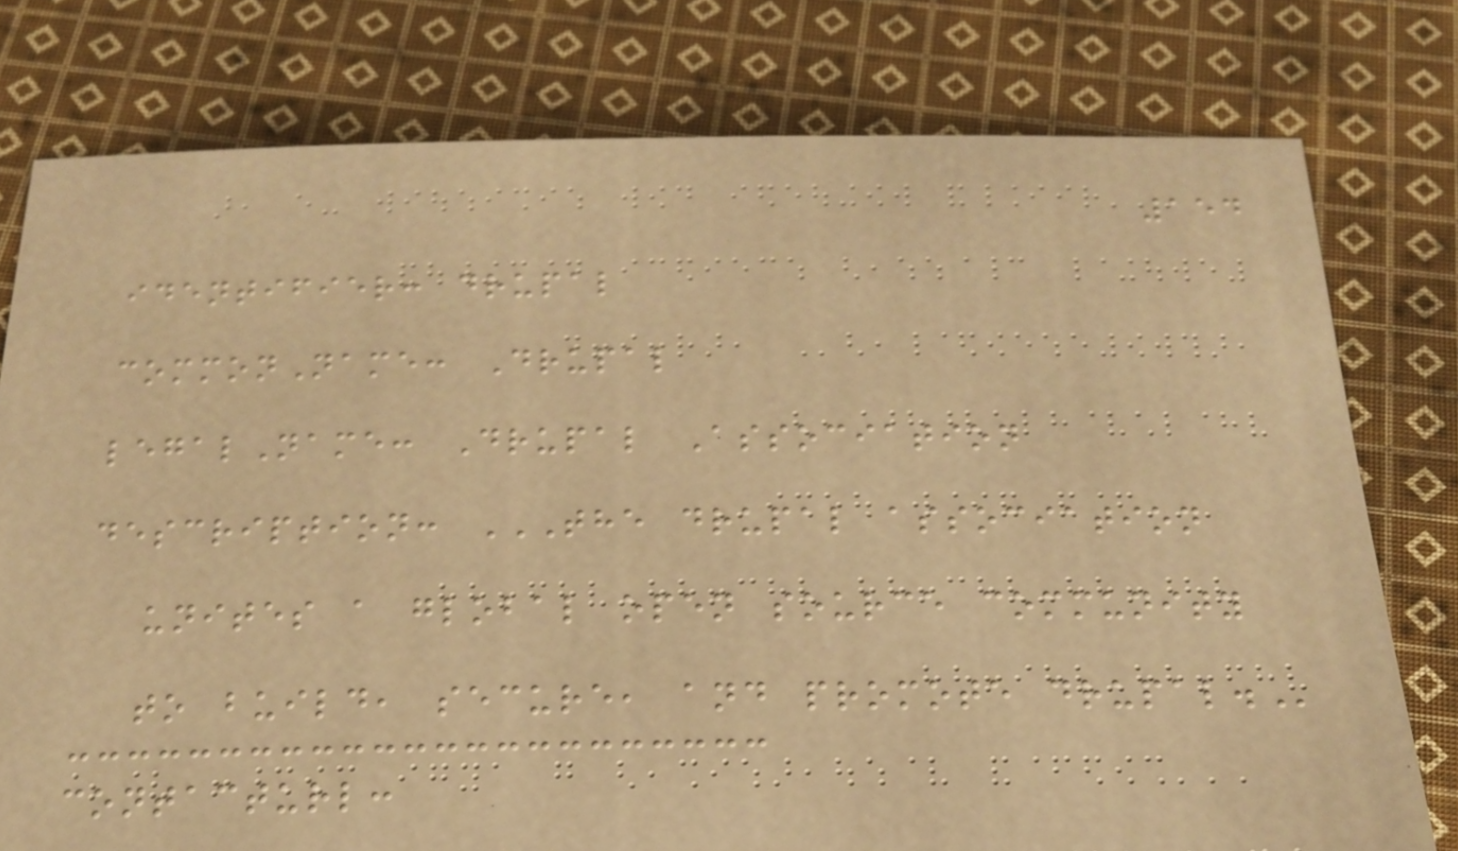154
identifier: drupal
commonName: Drupal
legalName: Drupal Association
description: THE DRUPAL ASSOCIATION
UNITES A GLOBAL OPEN SOURCE COMMUNITY
TO BUILD, SECURE, AND PROMOTE DRUPAL.
contacturl:
